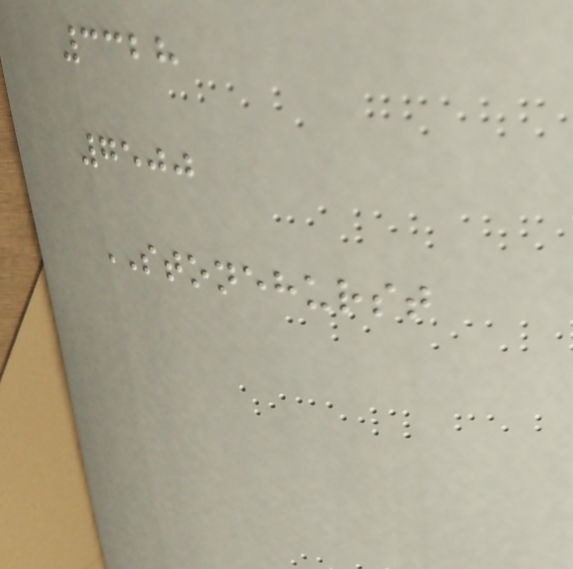3328
7500
STONEHURST
